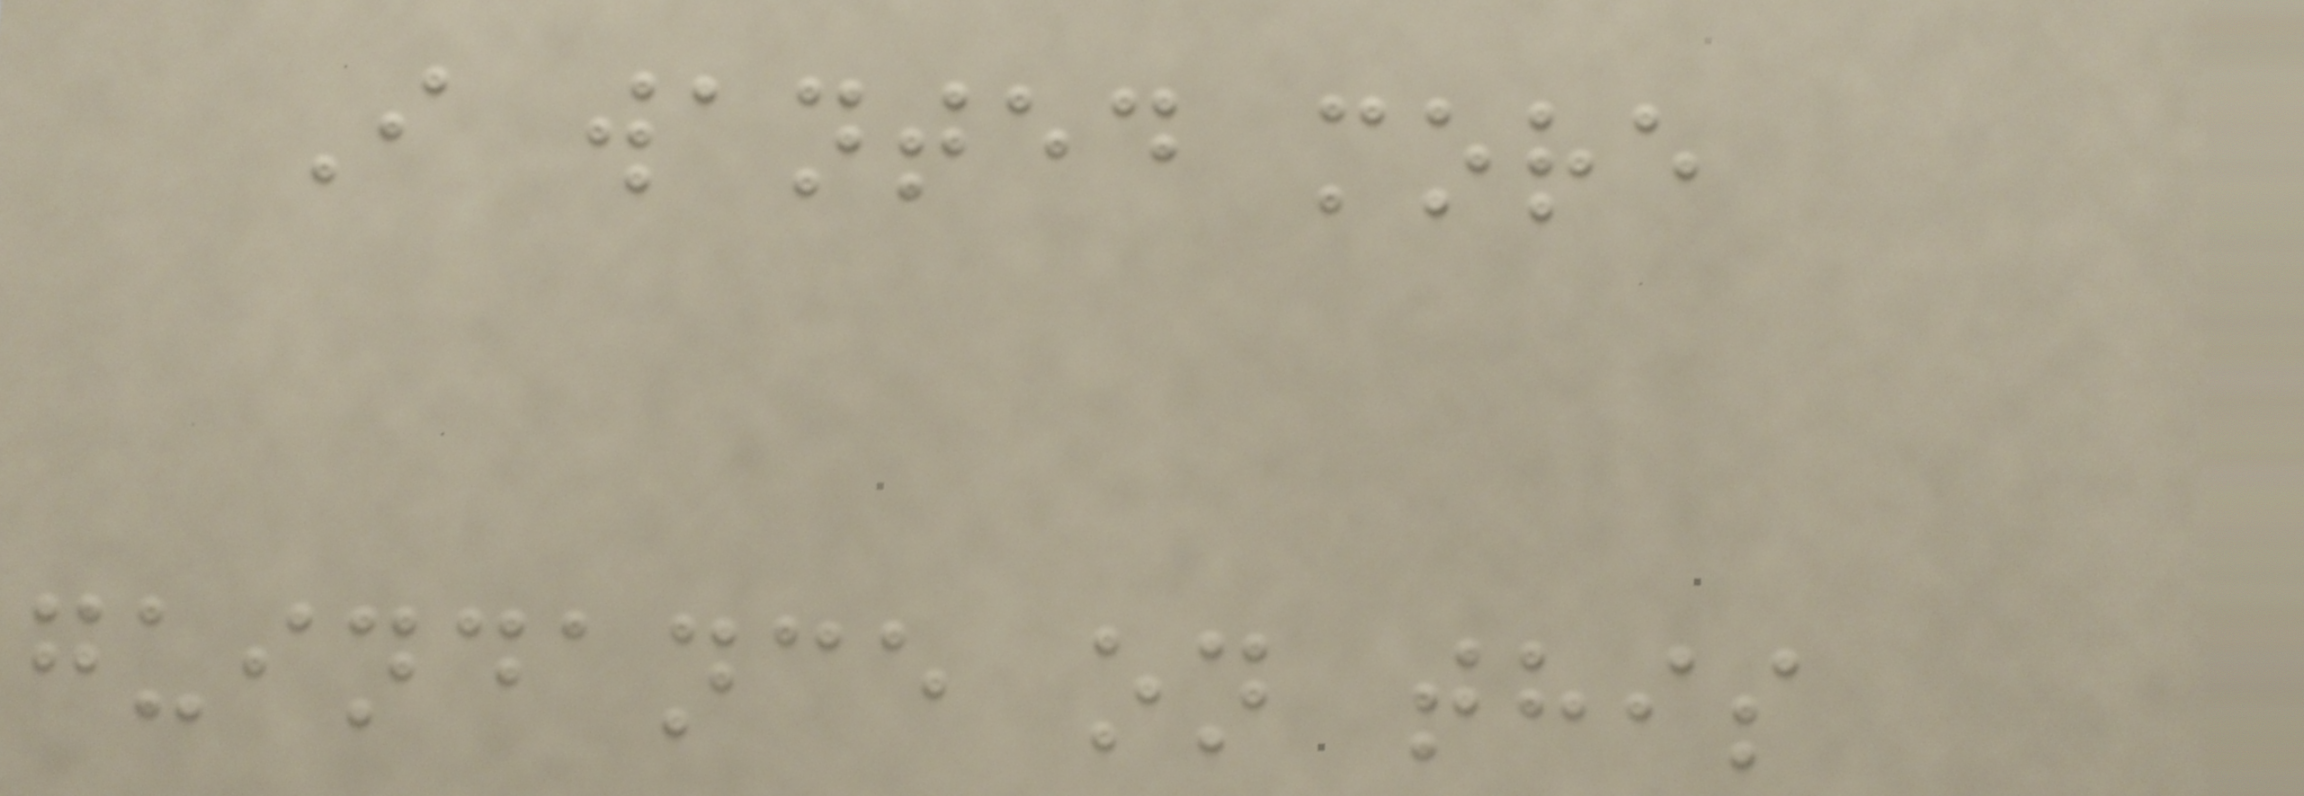I wanted more
guindance on this
